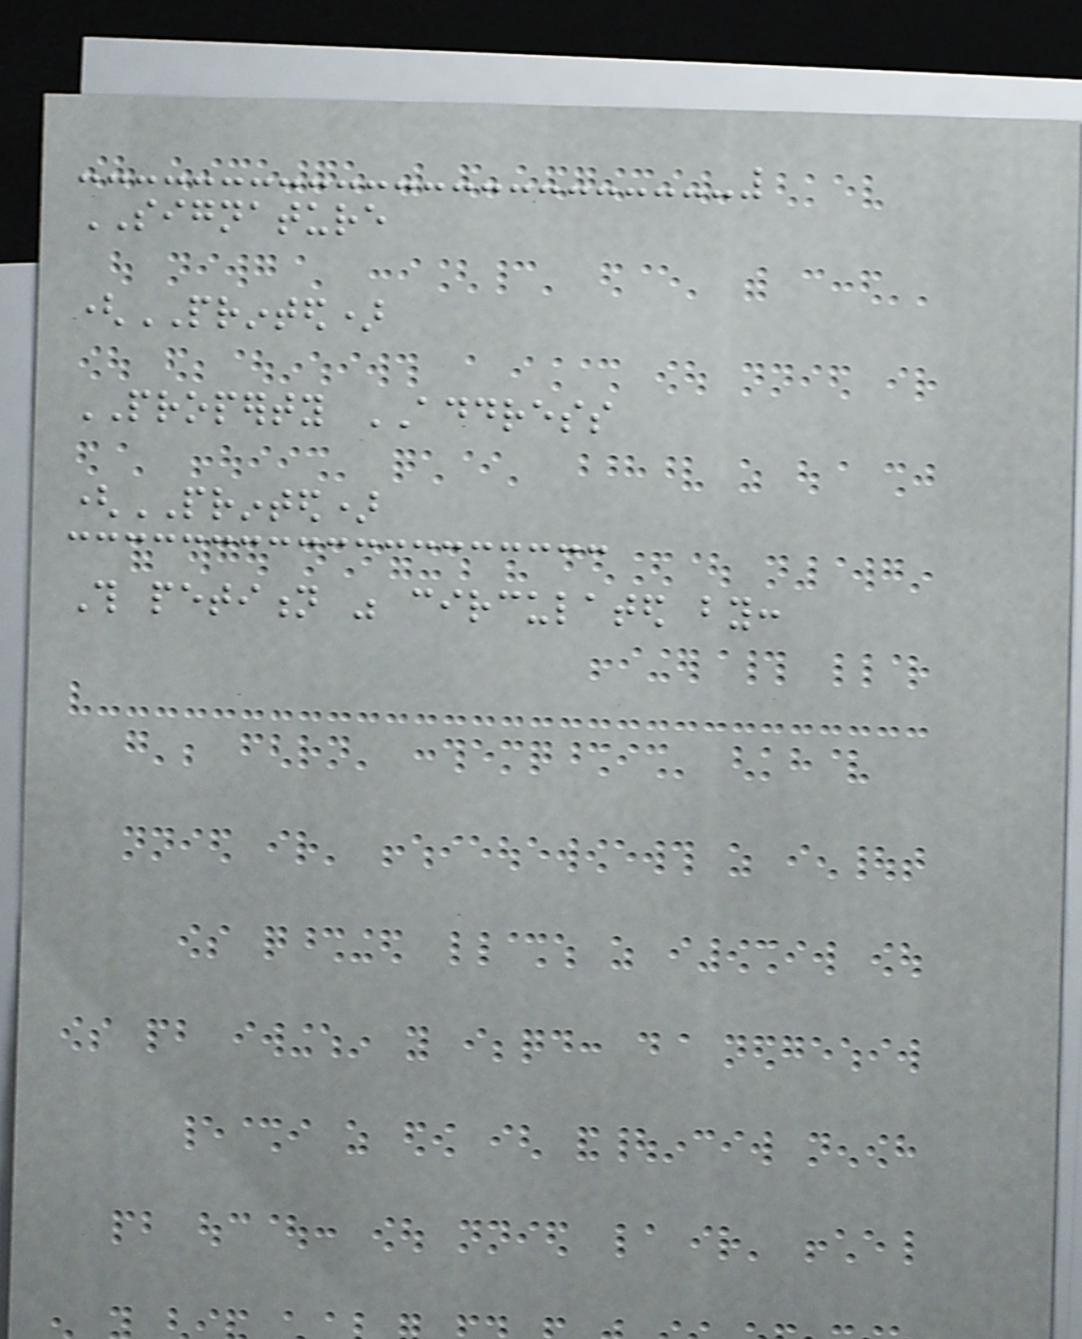SIGNATURE
(PRINTED)
PROPERTY ADDRESS
(PRINTED)
This petition was circulated by:
